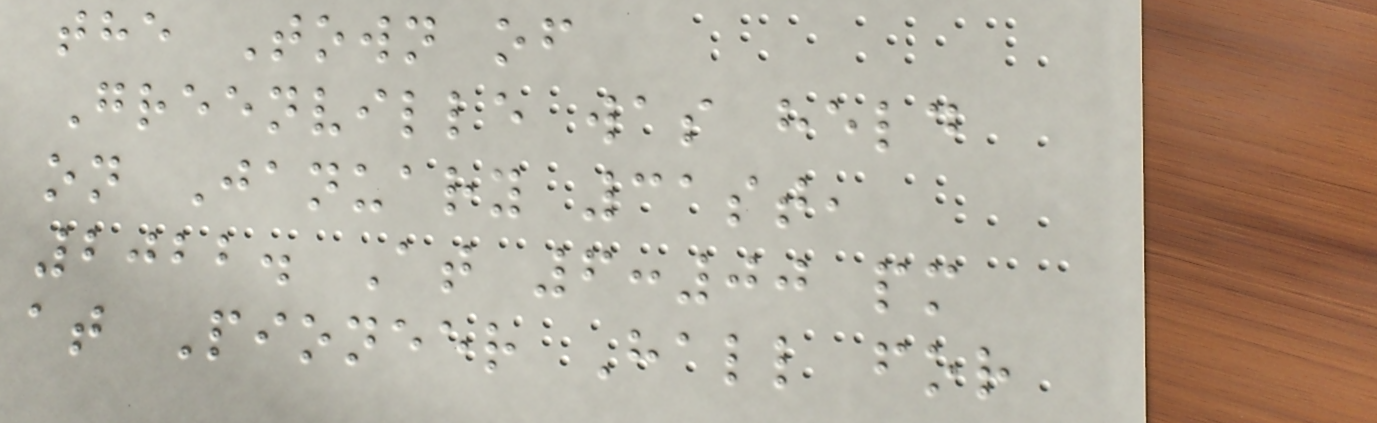the Town of
Greenville was held
on January 31st,
2022. At 6:00 pm
at Pioneer Hall for
